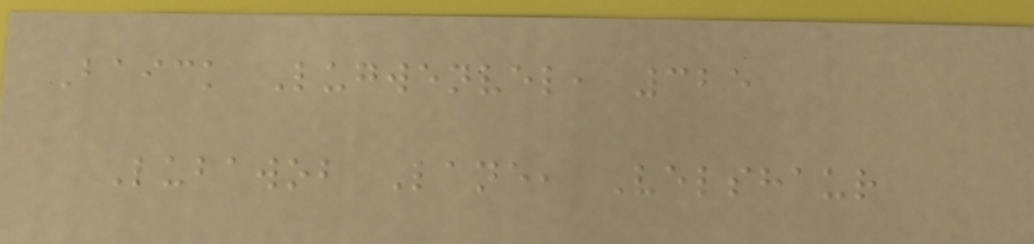Baick Lugwenvel, 325
Lubawob Lane, Velshaur
